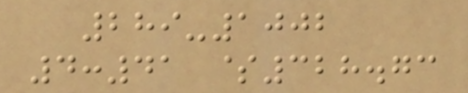289-1002
4:41 $328.73
